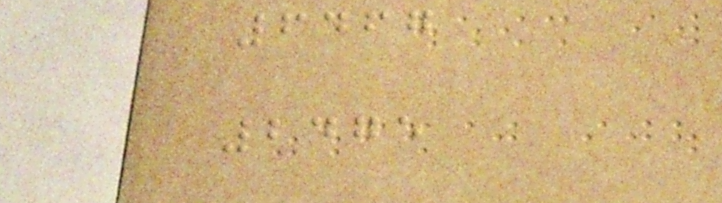6467
2475
